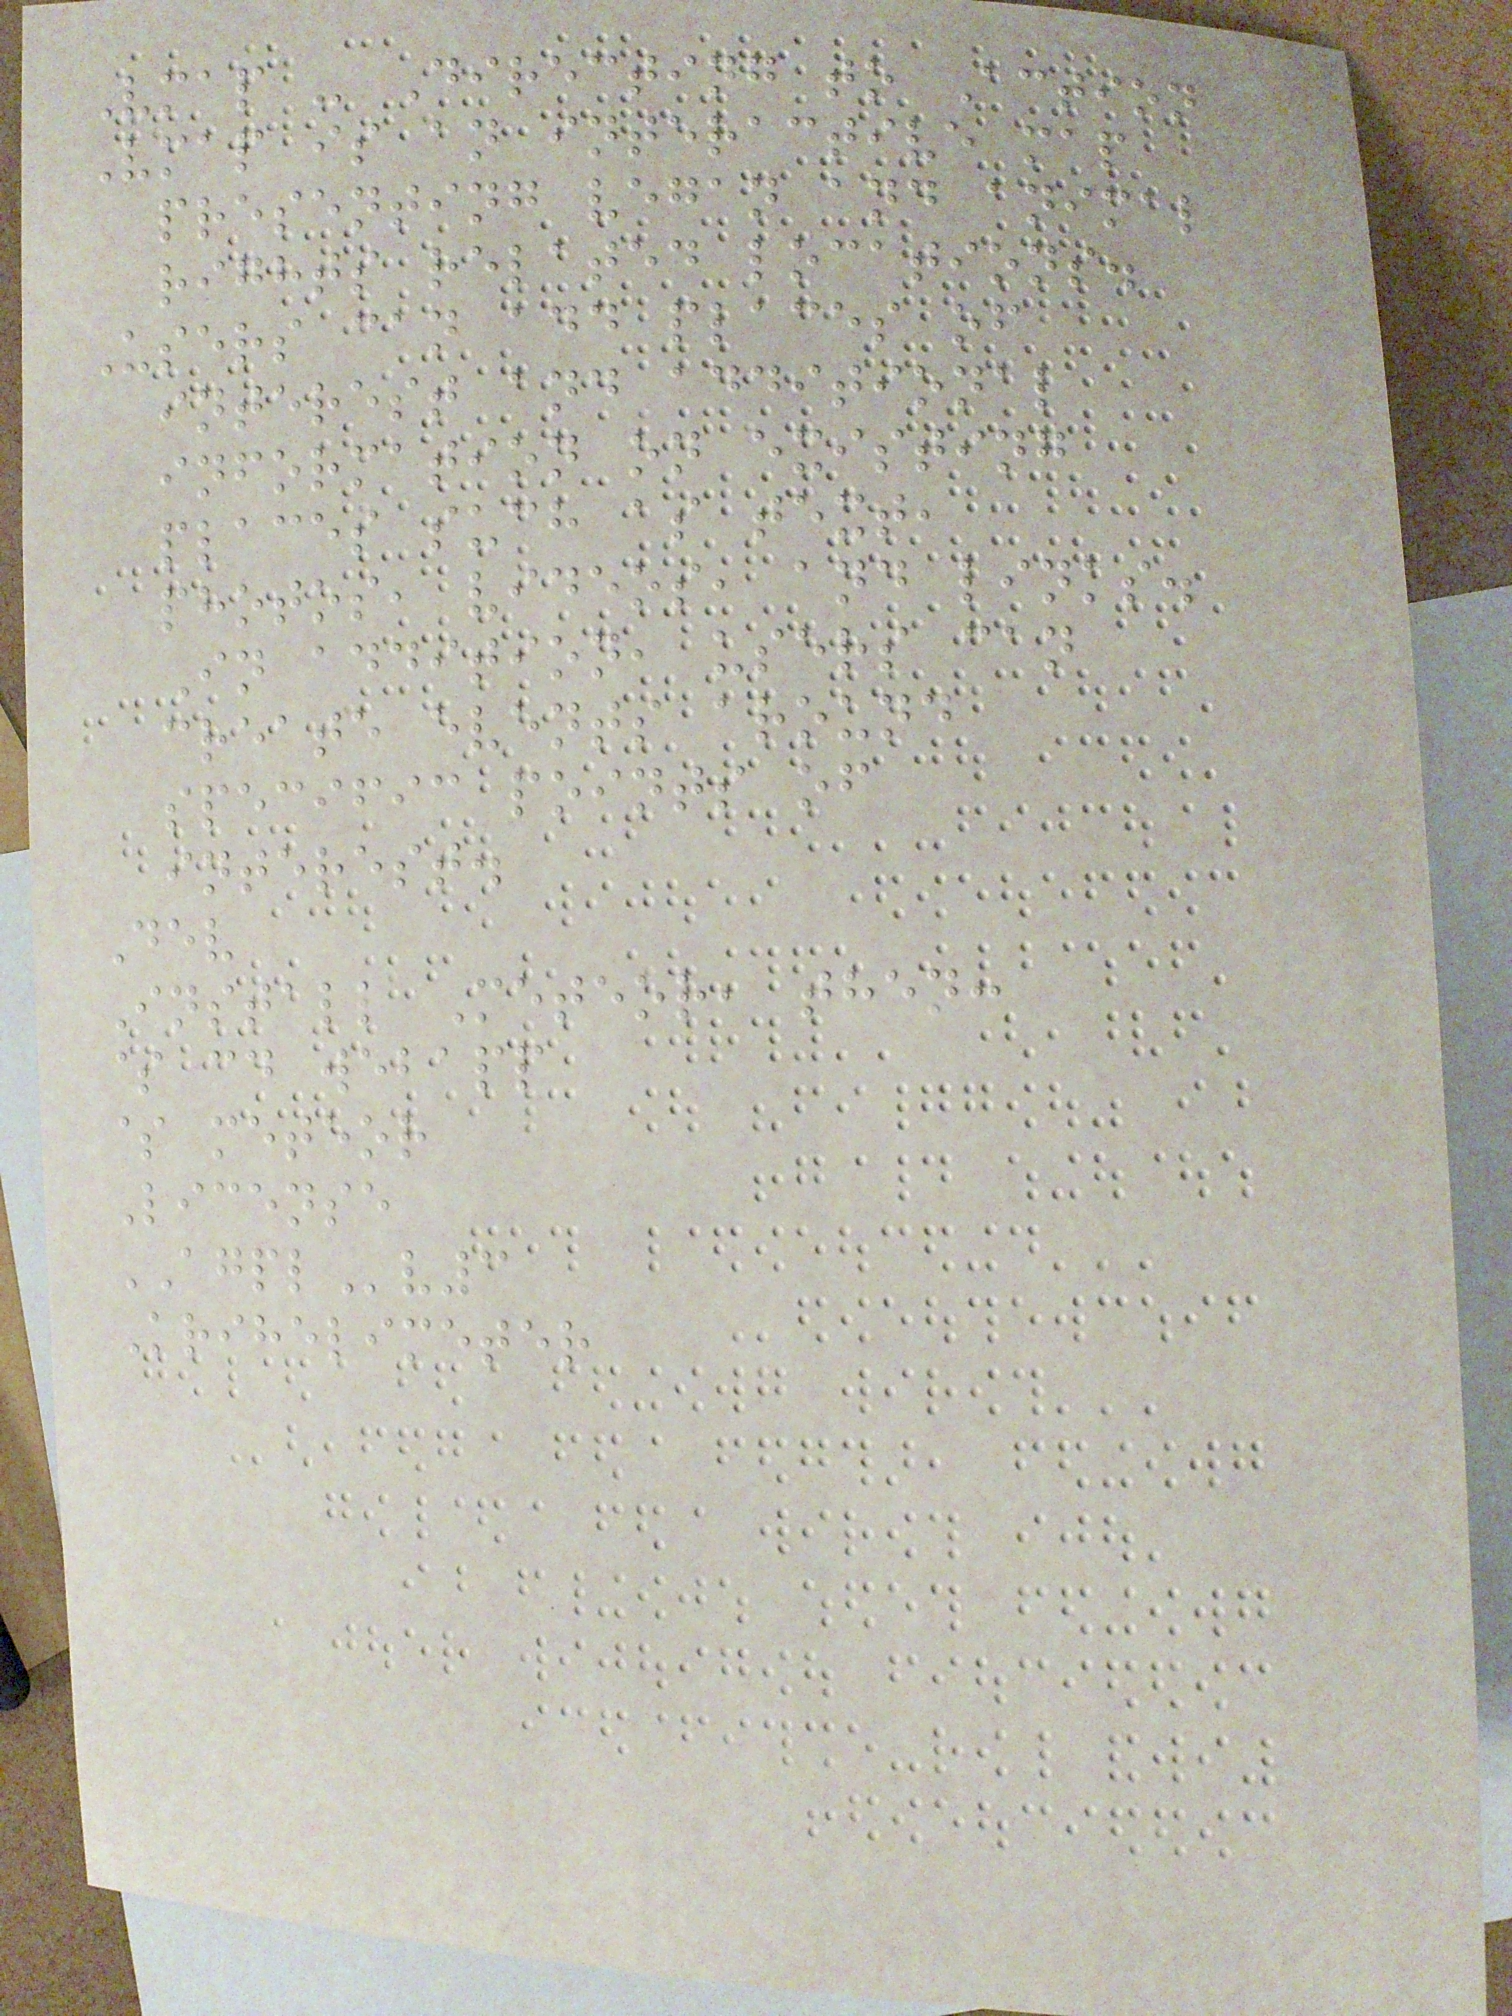Vmap - Directing to Action
Vmap is an interactive map
presenting vegan and animal
rights related locations.
Users can add places of
interest and additional
information on existing
places such as text,
photos, videos, and links.
In addition, users can
create events around
specific points of
interest.
Dev
Install Meteor, then:
$ cd webapp
$ meteor
License
AGPLv3
Krihelimeter
